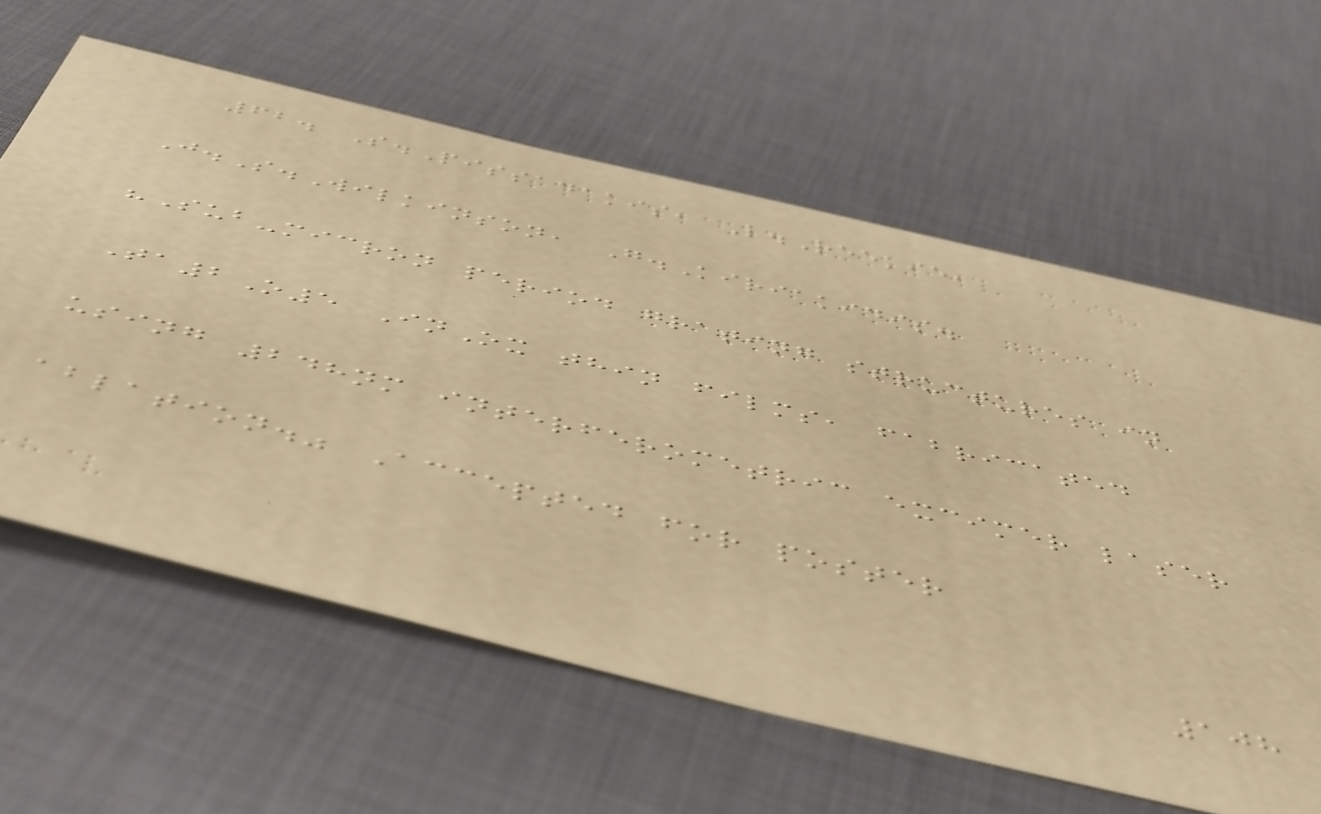62. S.Pissadakis, L.Reekie,
J.S.Wilkinson, G.Kiriakidis.
"Sub-micron period grating structures in
Ta2O5 InOx thin films, fabricated
using 248nm interferometric excimer laser
ablation." Accepted for poster
108
